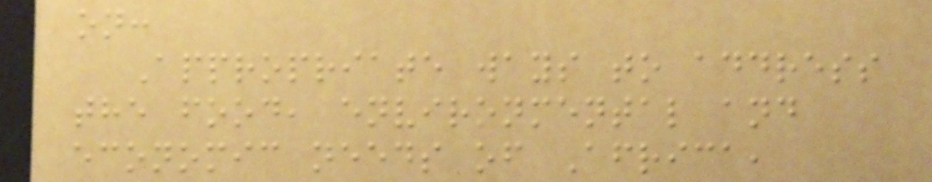on:
Appropriate ways to address
the food, environmental and
economic needs of Africa,
